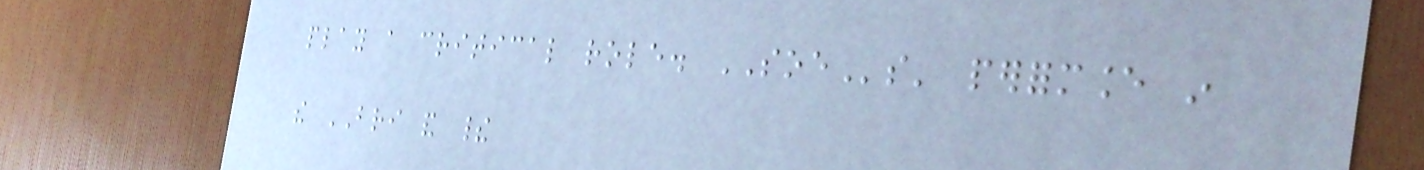play a critical role. SOEs' performance in
the BRI and their
